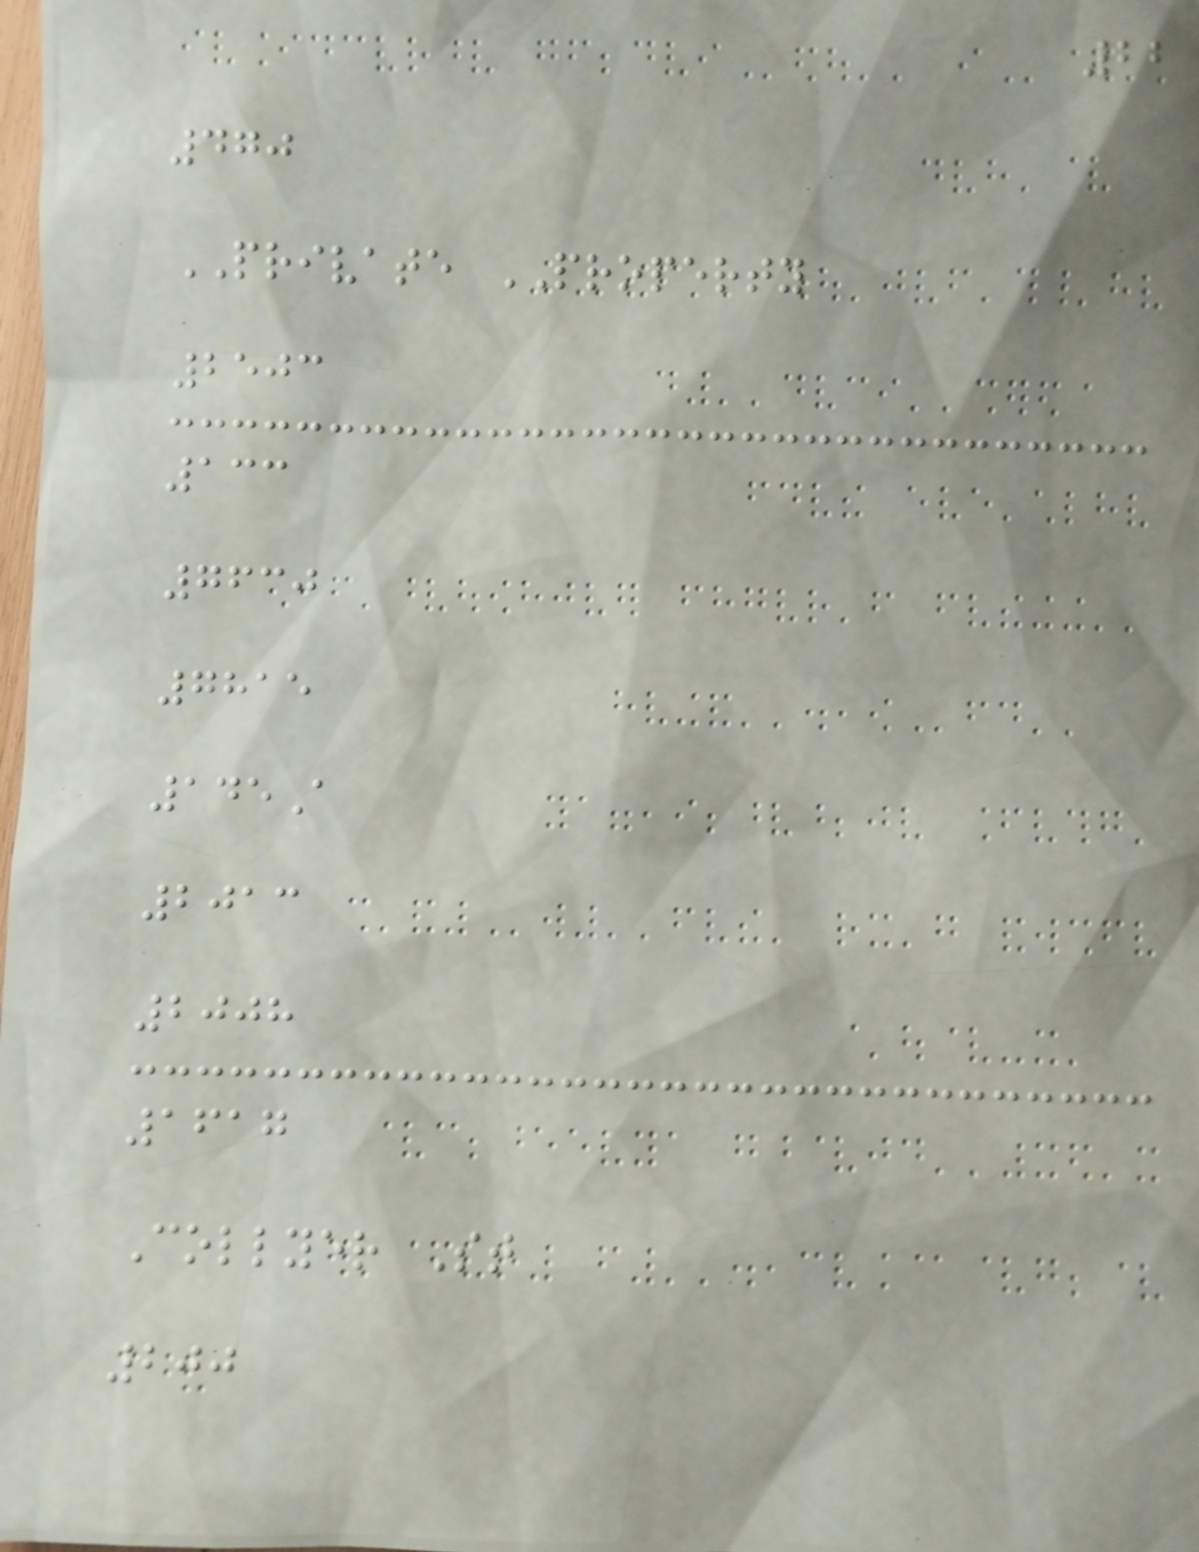22
470
PRIVATE PROPERTY
2503
133
7630
7815
145A
2013
2008
1617
Collyer St
200
